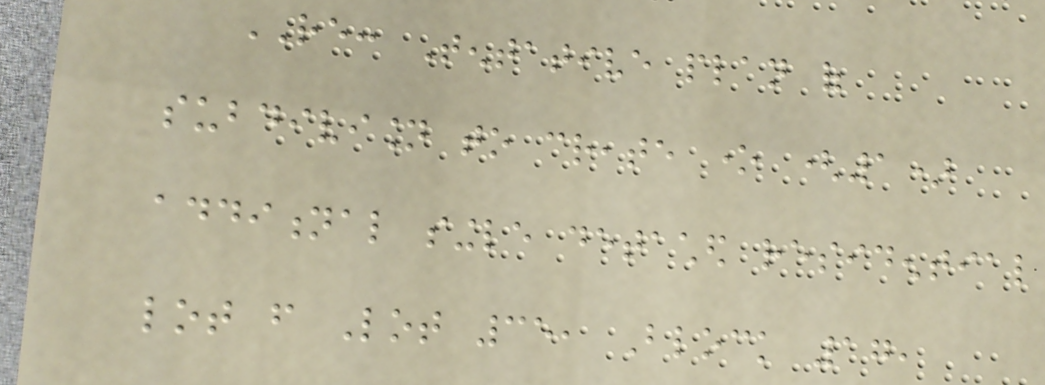RE: Tentative plan of
subdivision to create one (1)
additional single detached residential
lot from Lot 35, Block 17,
